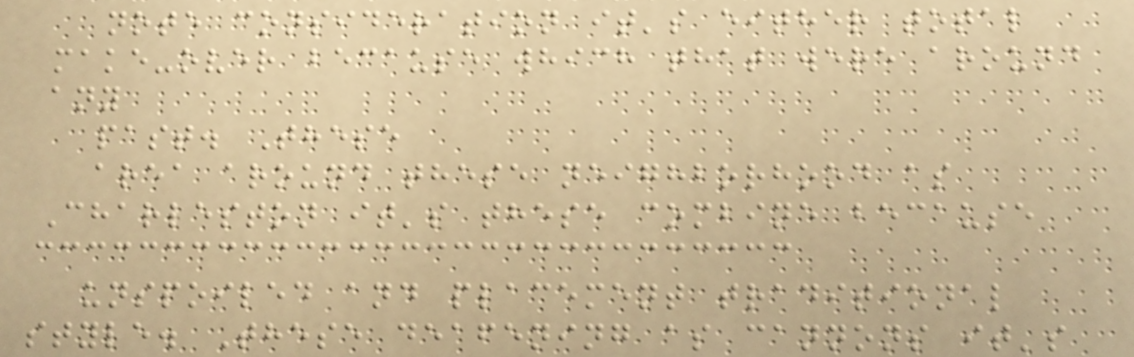note consideration it's either total
make-over because which that were around
any
past. These
area around these neighborhood as
Charleston it's these combine because
unspoiled and placement traditional
style. These deafening as cannons it's
